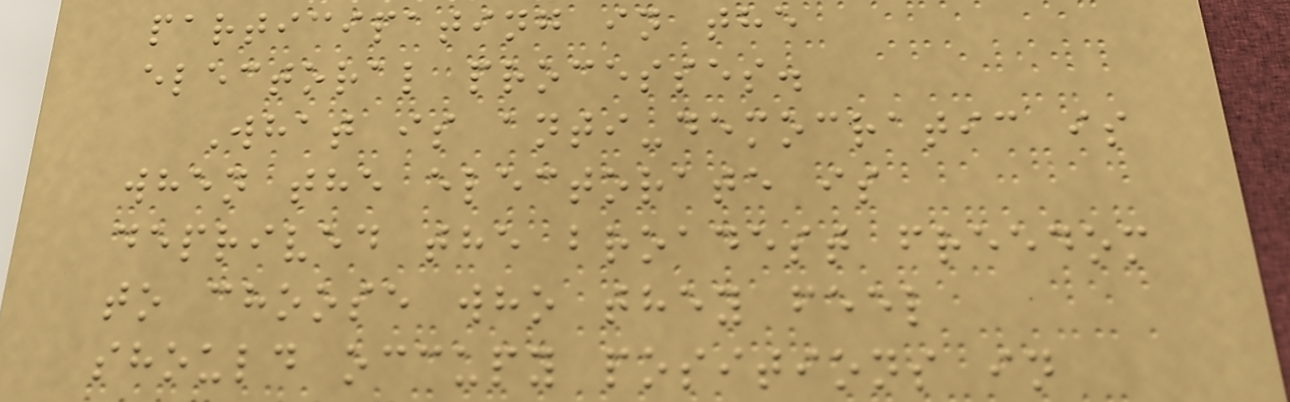participating in the
electoral processes.
What is anti-democratic is
when the electorate is
deprived the broadest freedom
to choose who they feel
should occupy positions in
